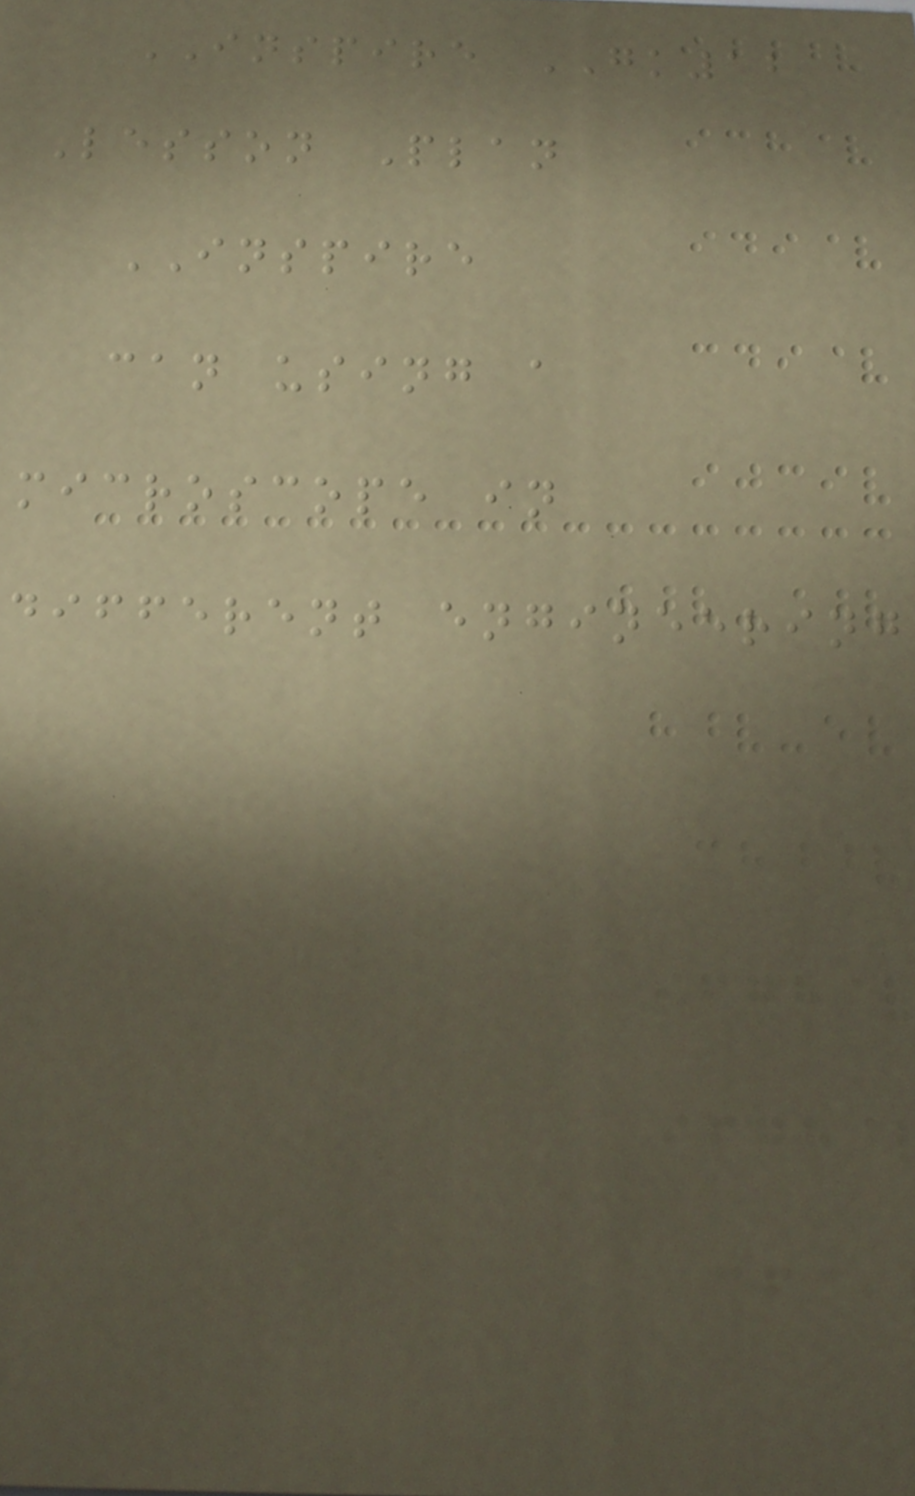INSPIRE GK12
Lesson Plan
INSPIRE
can using a
microscope in
different engineering
